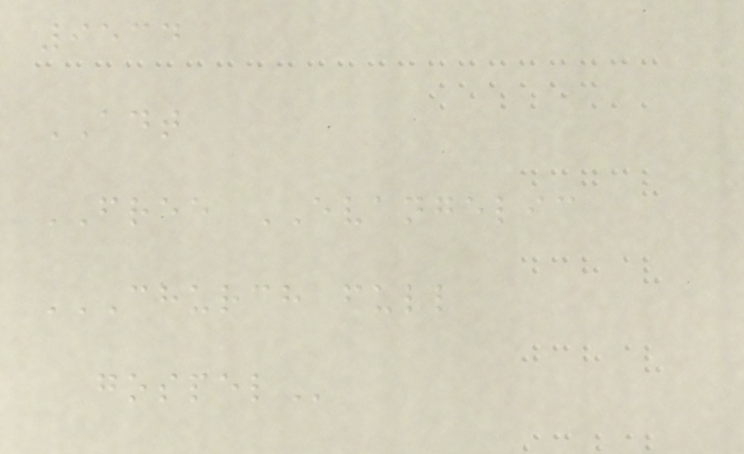9534
ADT
FREE EVANGELIC
CHURCH FULL
GOSPEL
